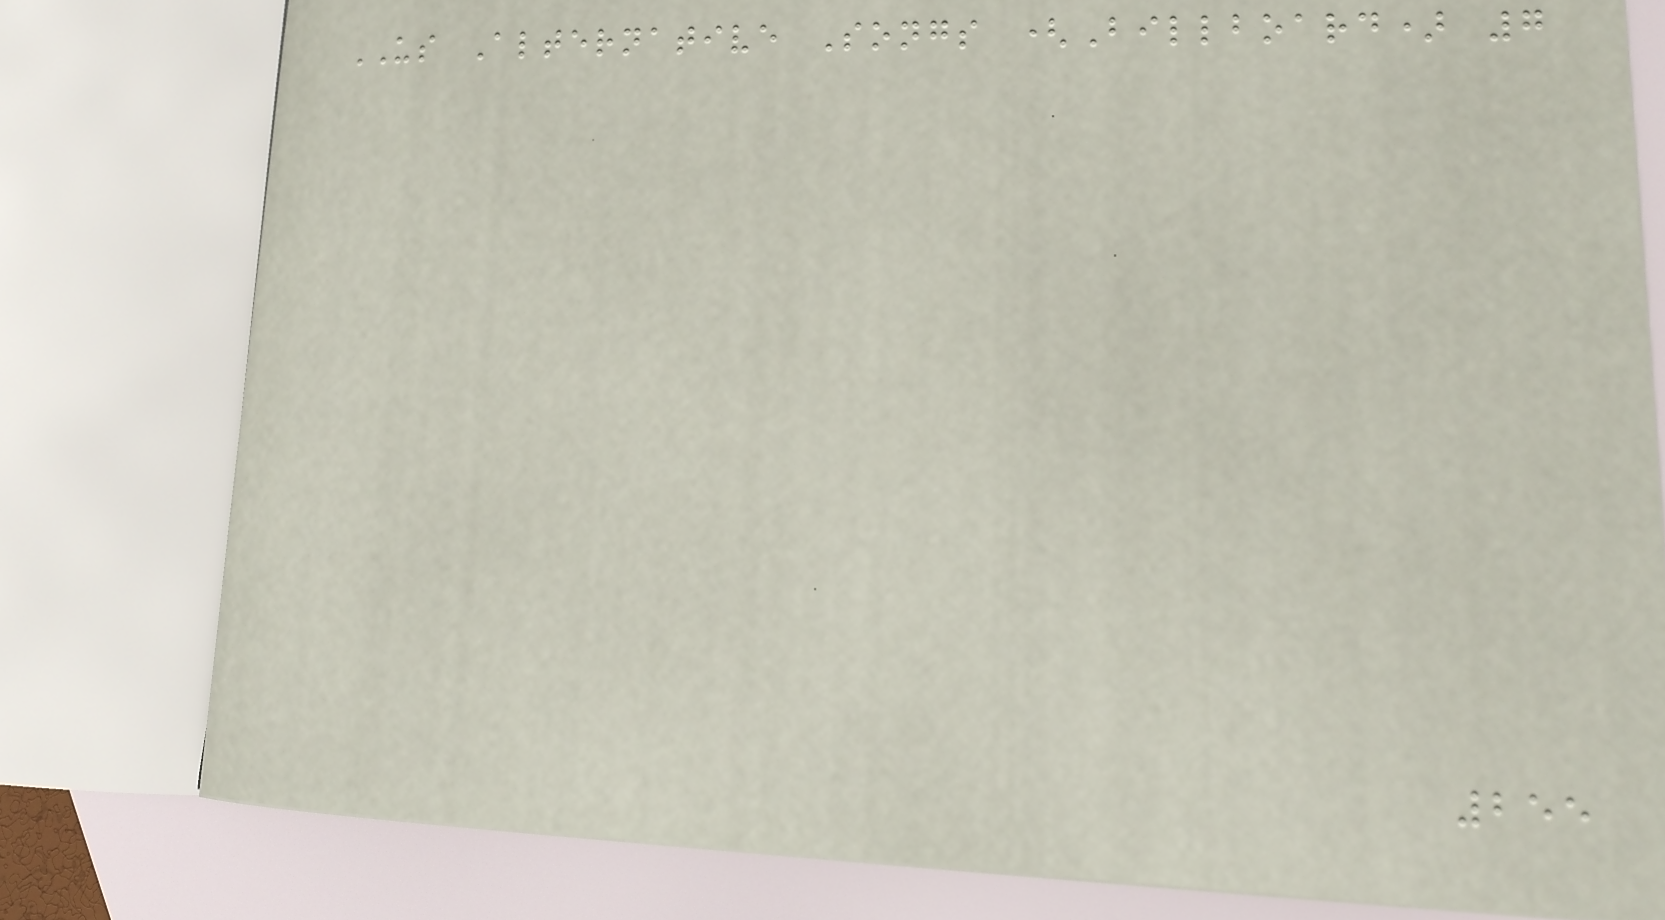US Alternative Songs (Billboard) 7
255
